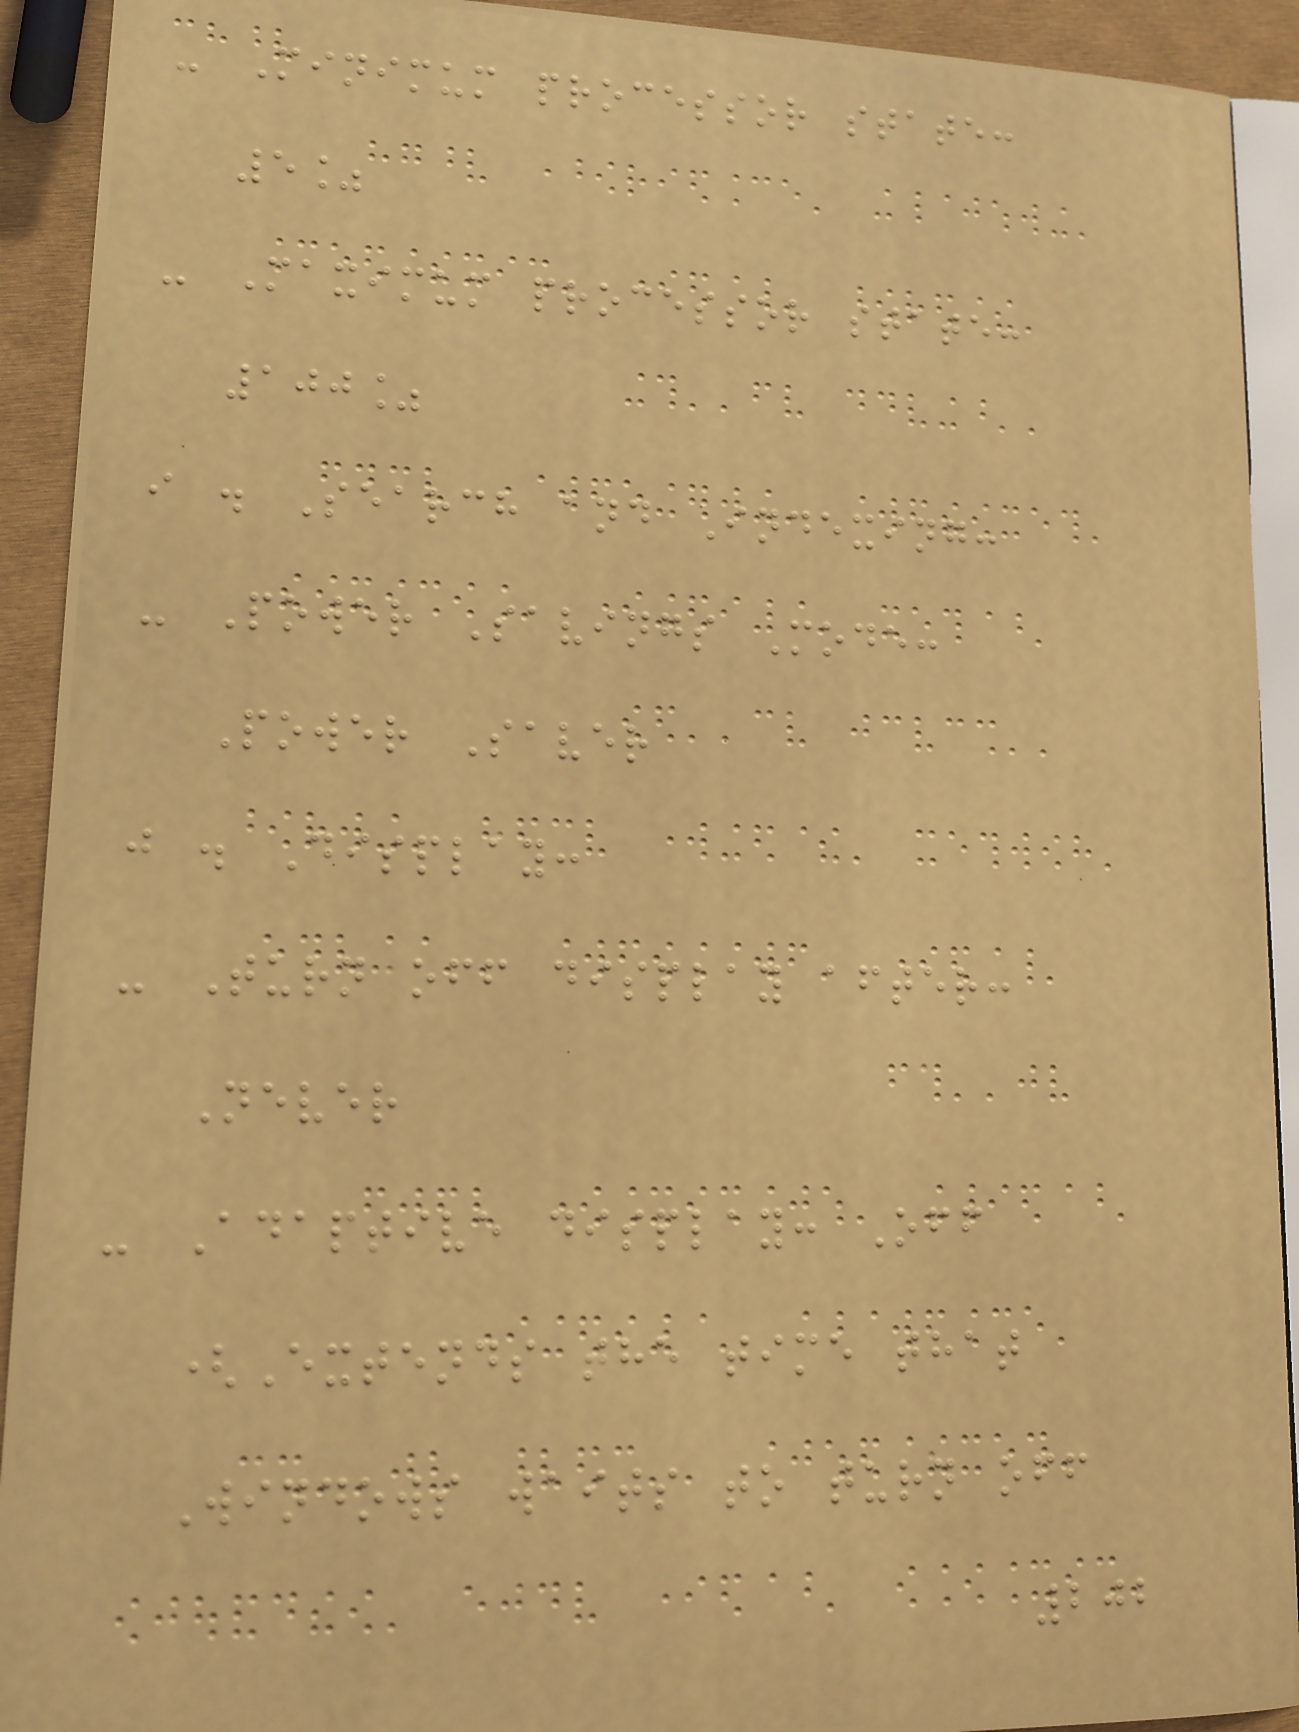- Minimum processor state:
5%
- Maximum processor state:
100%
i . Search and Indexing:
- Power Savings Mode:
Power Saver
j . Display:
- Turn off display after:
Never
- Adaptive display: Off
(Extends the time that
Windows waits to turn off
202
